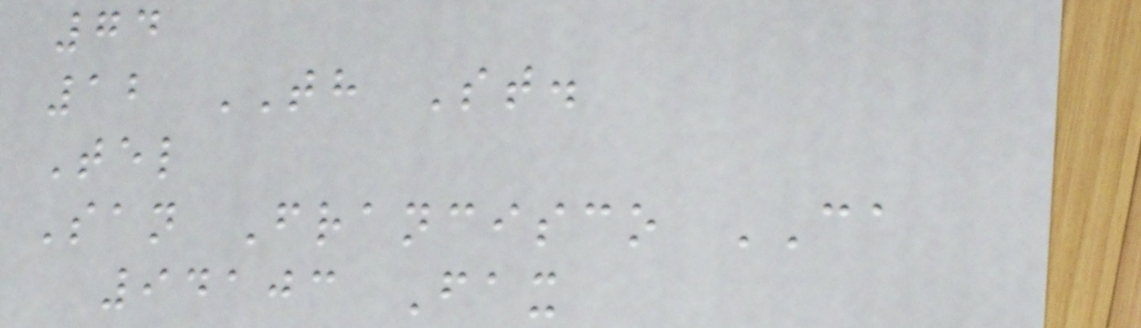74
12 TH St.
Tel
San Francisco CA
94103 Fax
